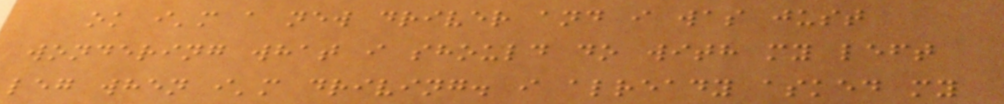ok i'm a new driver and i was just
wondering what i should do with my left
leg when i'm driving. i already asked my
